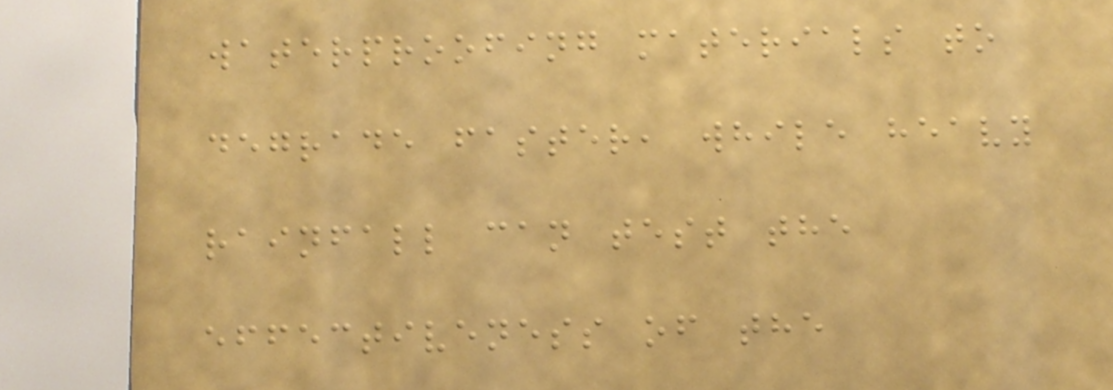waterproofing materials to
degrade faster, while heavy
rainfall can test the
effectiveness of the
